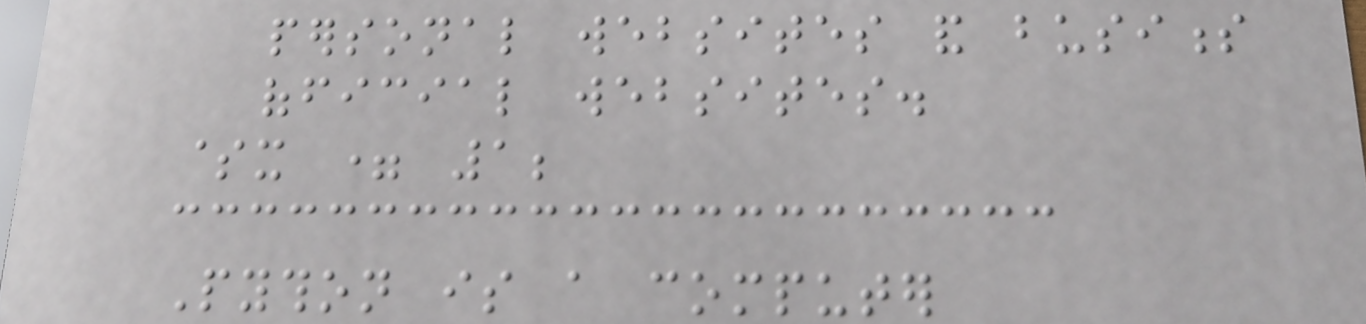personal websites and business
official websites.
$x = 1;
Python is a computer
